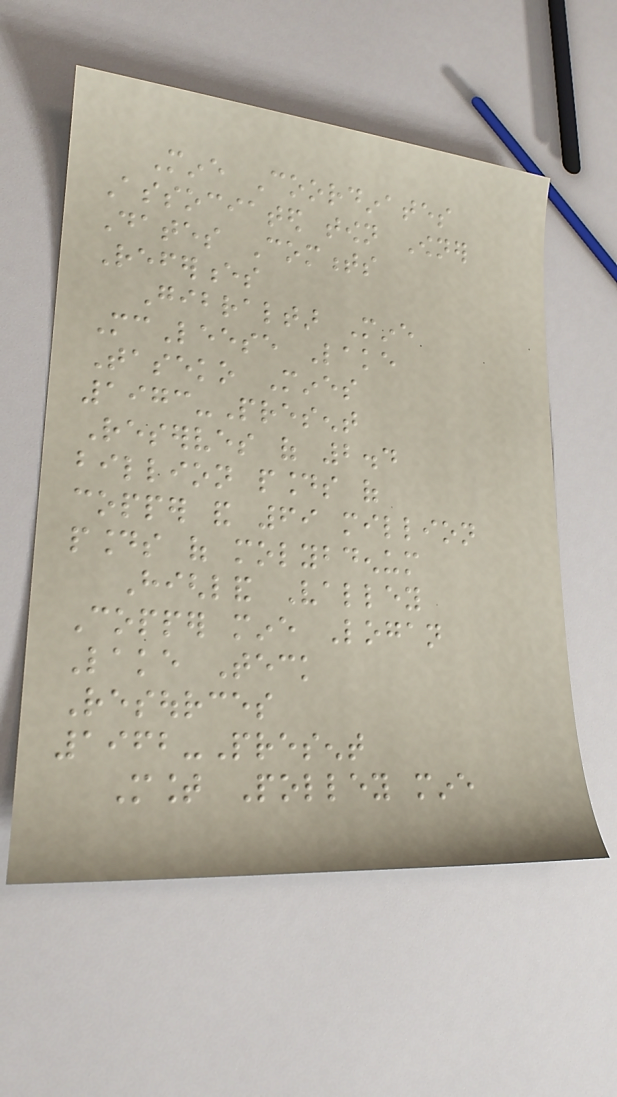Mine Coordinates
Associated town Owner
Dates Comments
References
Gibraltar Mine
McLeese Lake
Taseko Mines
1973-Present
Reserves of 2.4
billion pounds of
copper and 69 million
pounds of molybdenum
Highland Valley
Copper mine Logan
Lake Teck
Resources
1962-Present
Mount Polley mine
